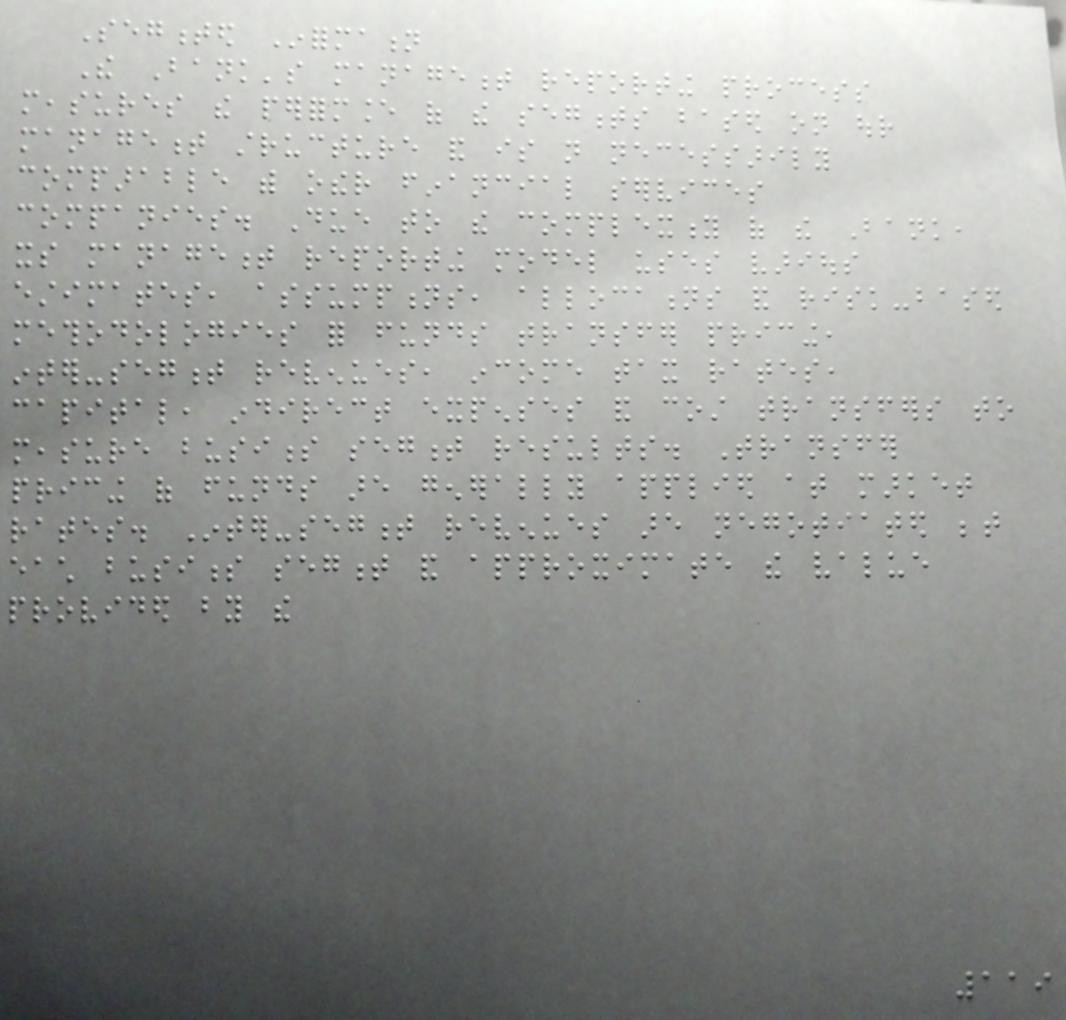Segmented Information
The Bank's management reporting process
measures the performance of the segments based on our
management structure and is not necessarily
comparable with other financial services
companies. Due to the complexity of the Bank,
its management reporting model uses various
estimates, assumptions, allocations and risk-based
methodologies for funds transfer pricing,
inter-segment revenues, income tax rates,
capital, indirect expenses and cost transfers to
measure business segment results. Transfer
pricing of funds are generally applied at market
rates. Inter-segment revenues are negotiated between
each business segment and approximate the value
provided by the
119
